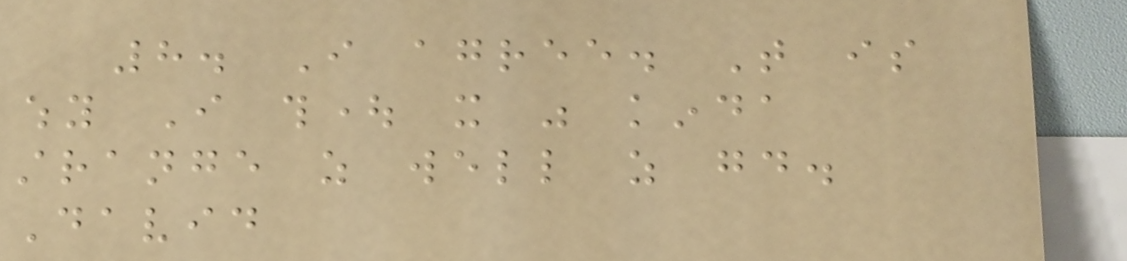8. I agree. That is
why I thought it was kinda
strange as well as good.
David
